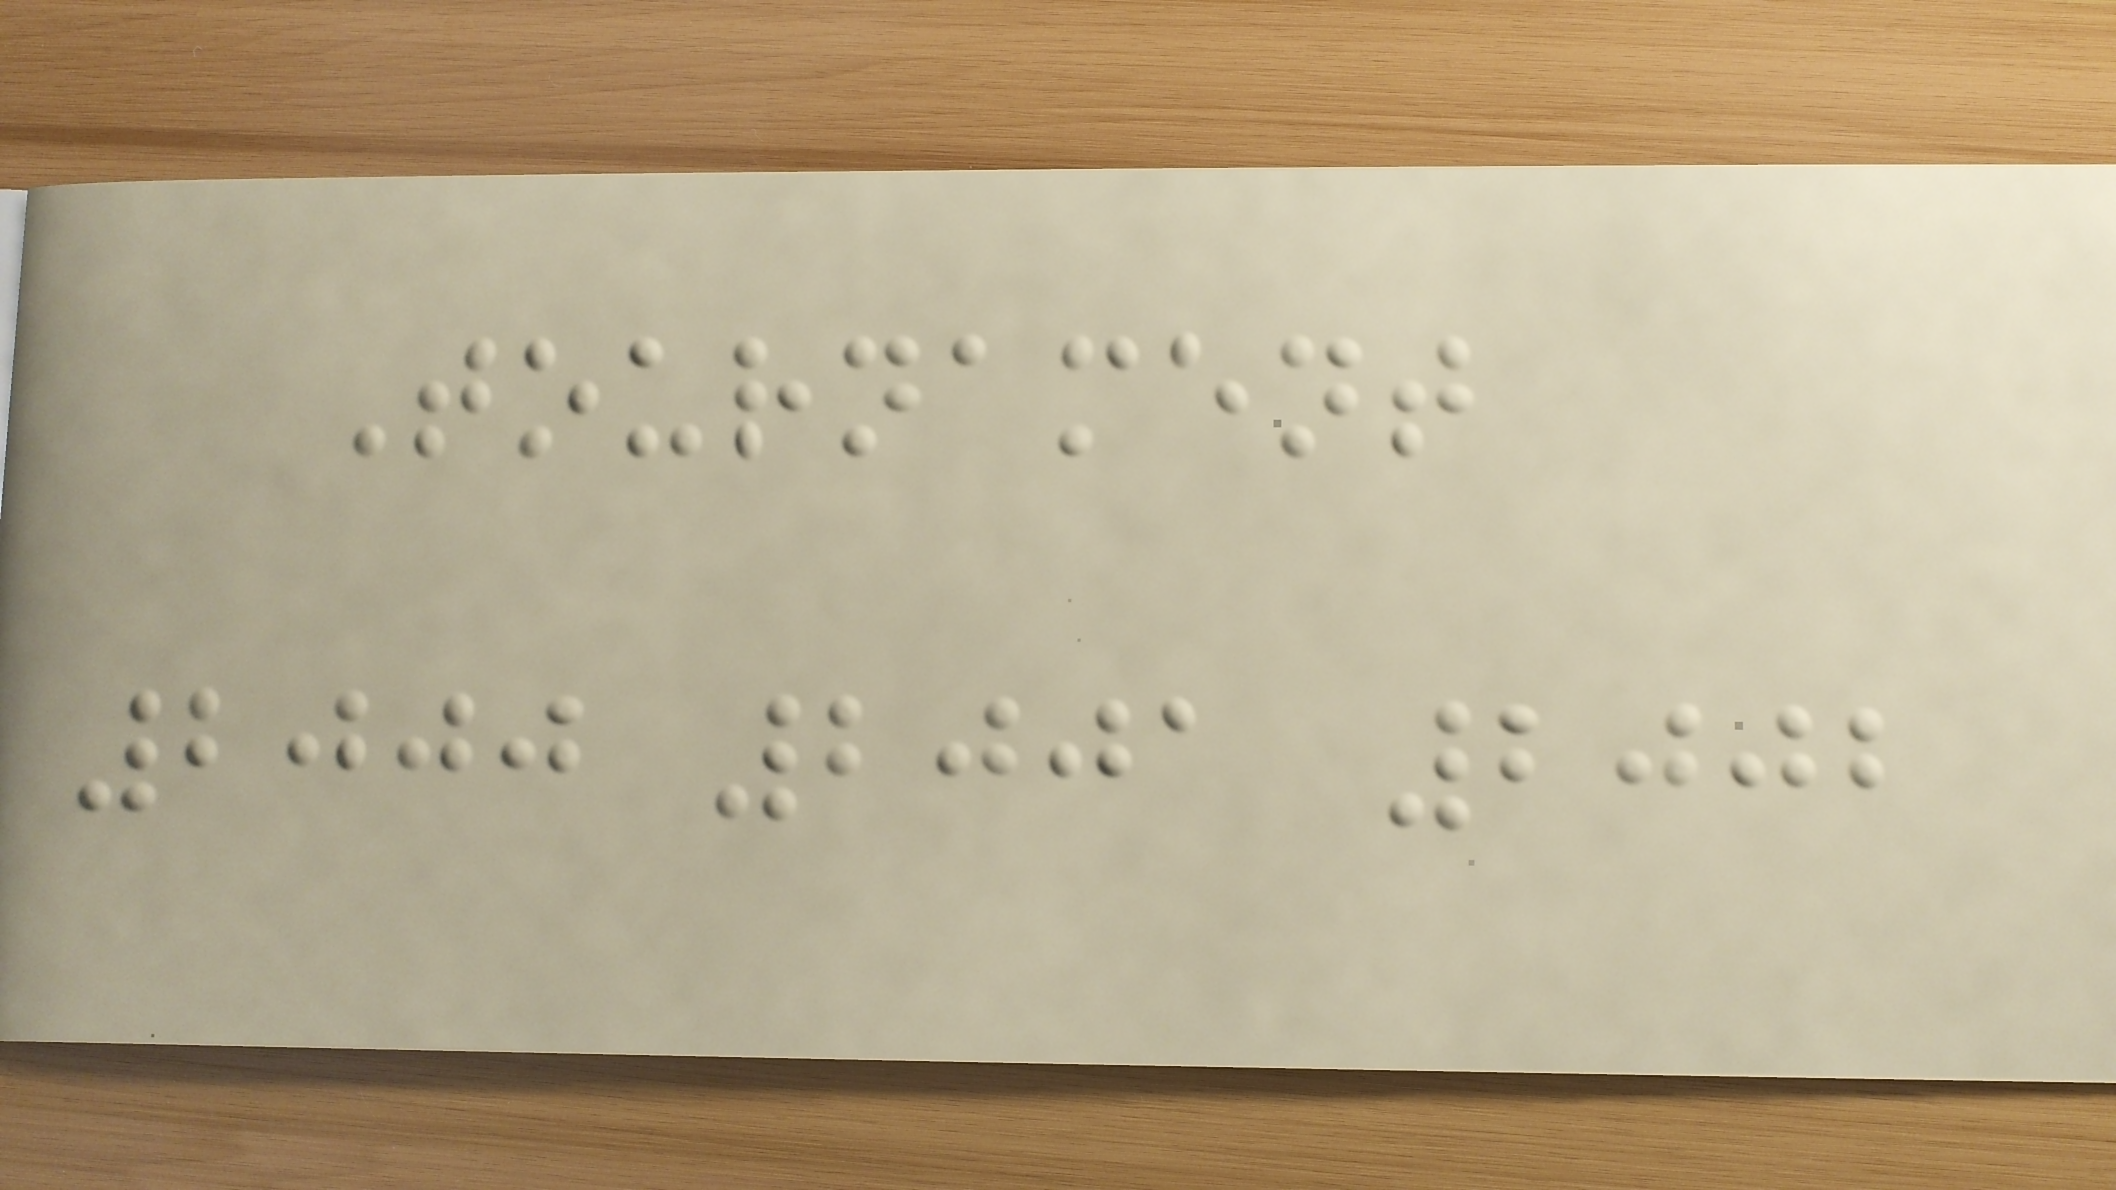Tournament
2000 2001 2002
